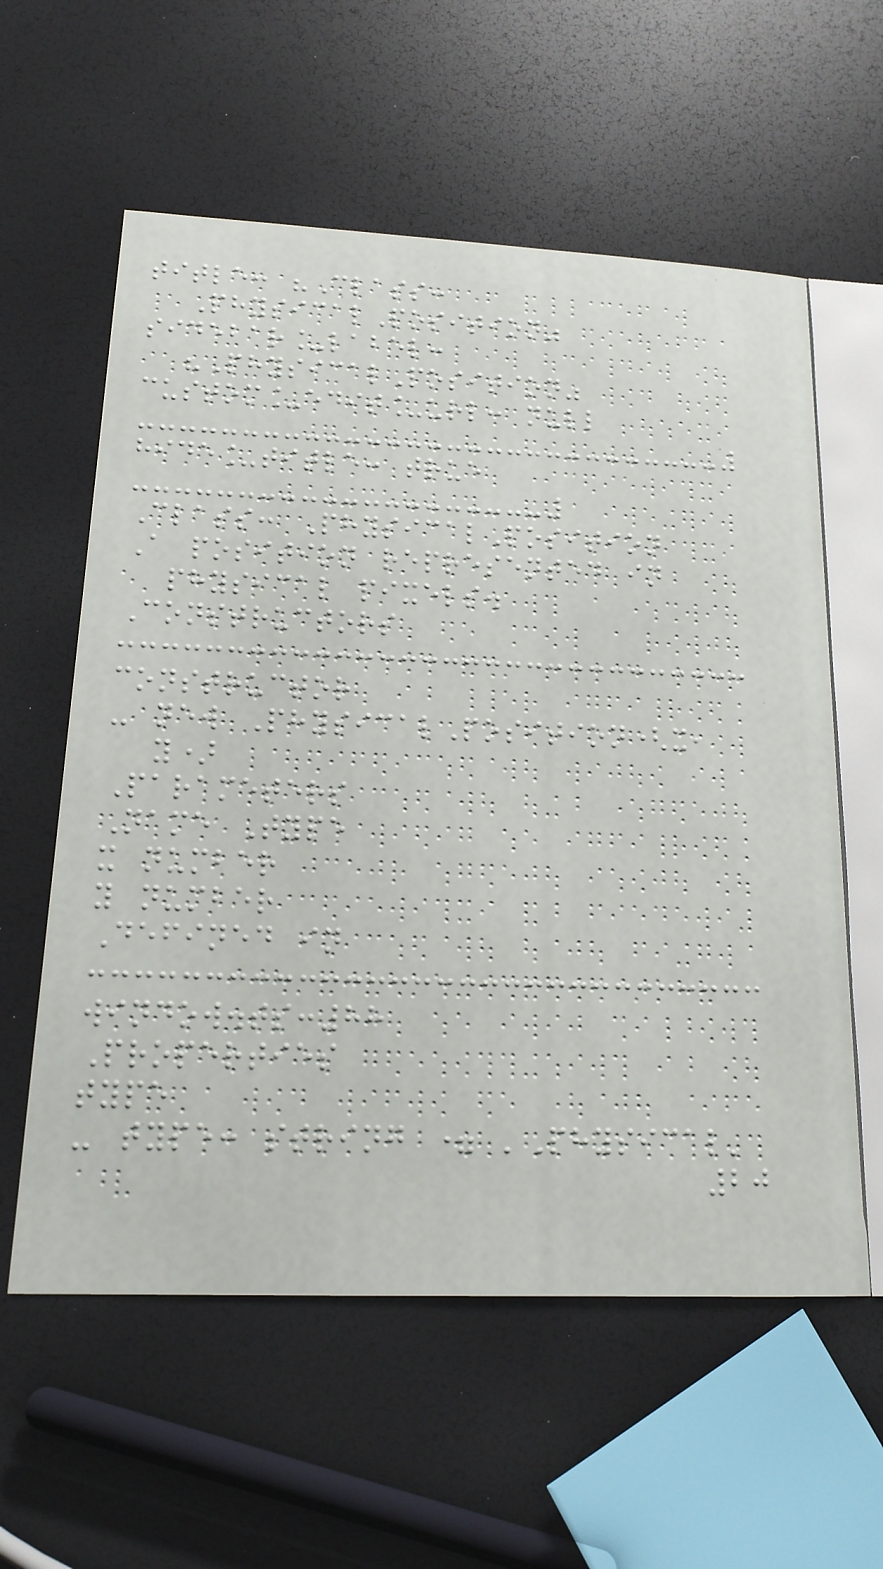title: "Class:
PhysicalPosition"
sidebar_label:
"PhysicalPosition"
custom_edit_url: null
hide_title: true
Class: PhysicalPosition
A position represented in
physical pixels.
Constructors
constructor
- new PhysicalPosition(x,
y)
Parameters
Name Type
x number
y number
Defined in
window.ts:88
Properties
type
- type: string = 'Physical'
20
